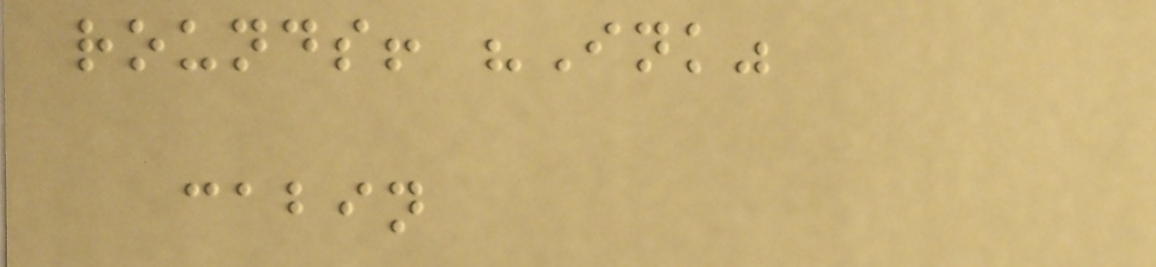rounds! "Ink"
cabin
